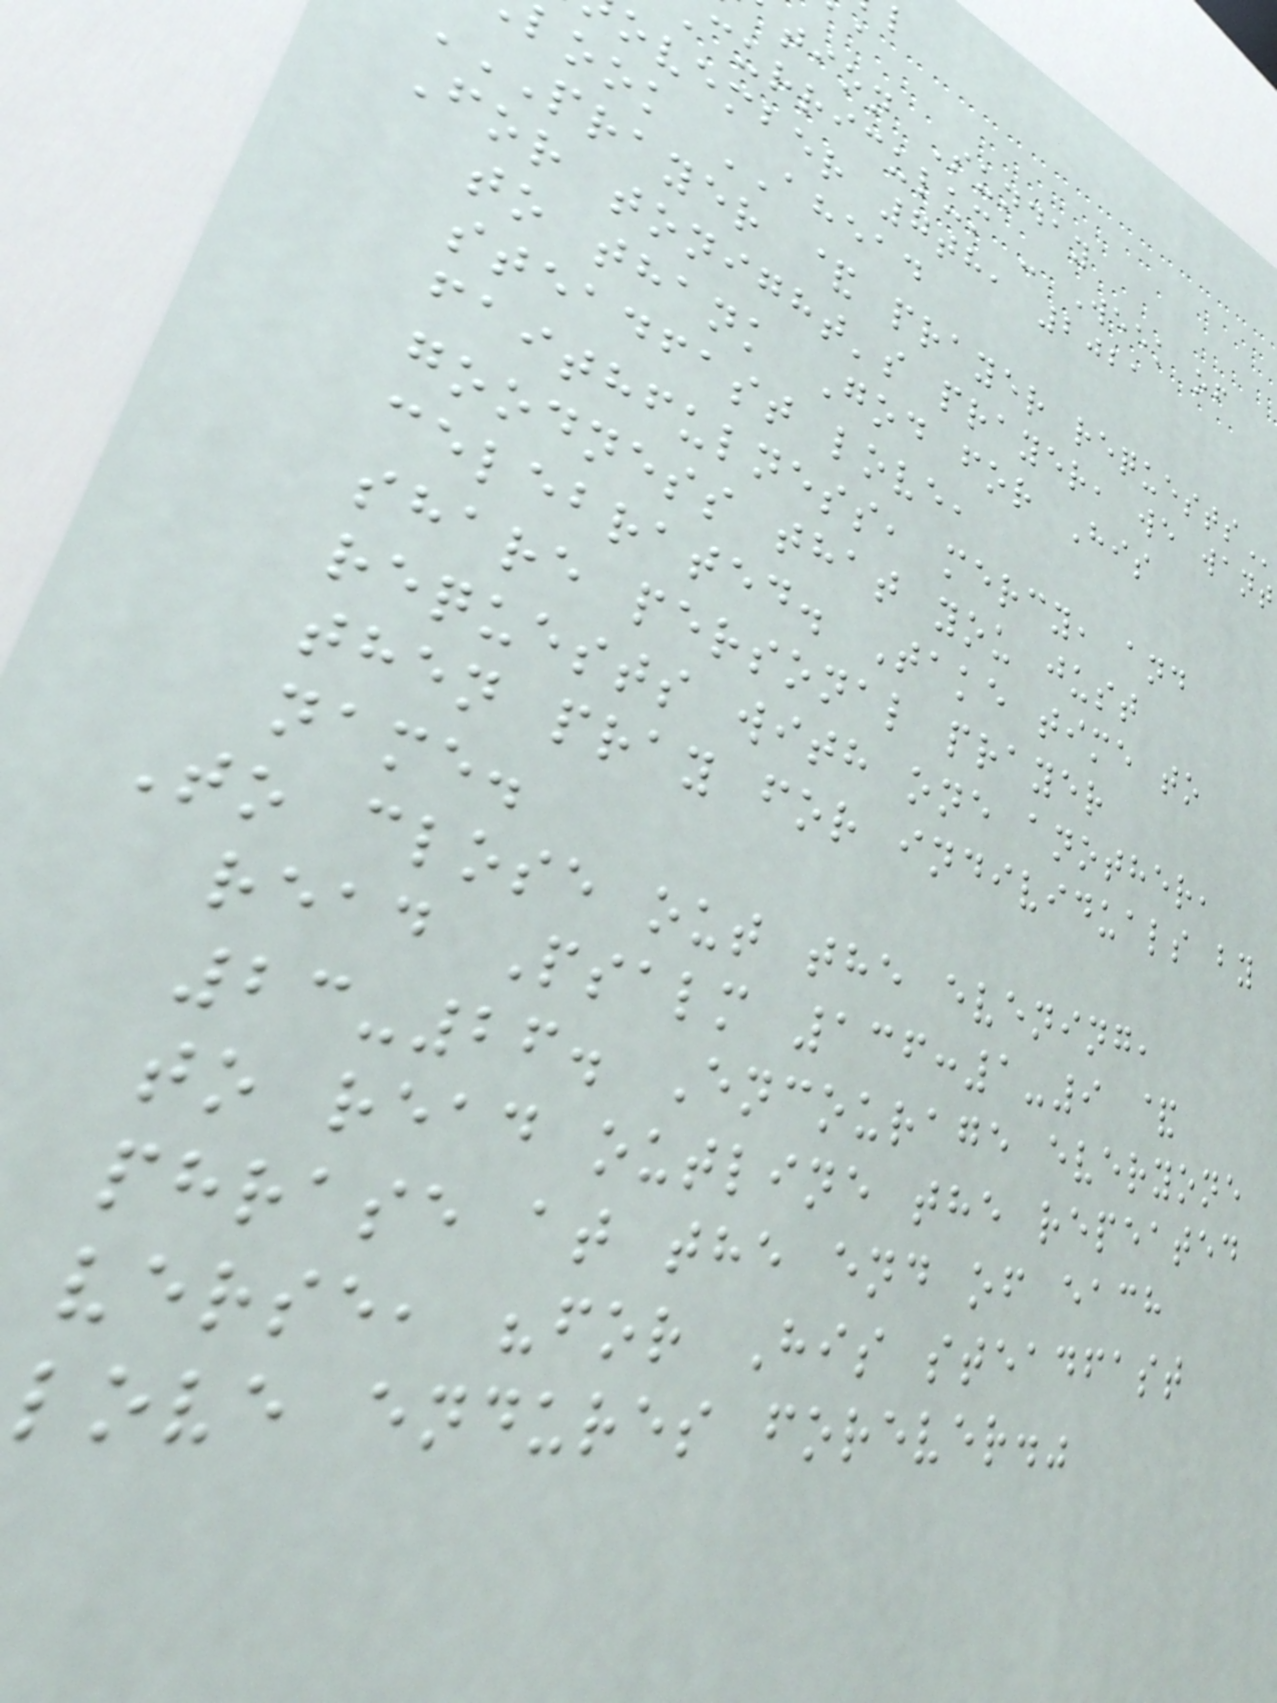tion Sunday
curriculum - Week of
ovember 7th, 2021
look AHEAD
PRAYER & prayer
For tonight's prayer, we want
to thank God for His
steadfast love,
faithfulness, mercy, and
goodness that you just
celebrated. Take time to
share personal prayer
requests with one another,
then pray for individuals by
name.
To close out the evening,
read Psalm 136:1-9 &
23-26. Encourage everyone
to read outline the repeated
phrase at the end of each
verse, "for His steadfast
love endures forever."
